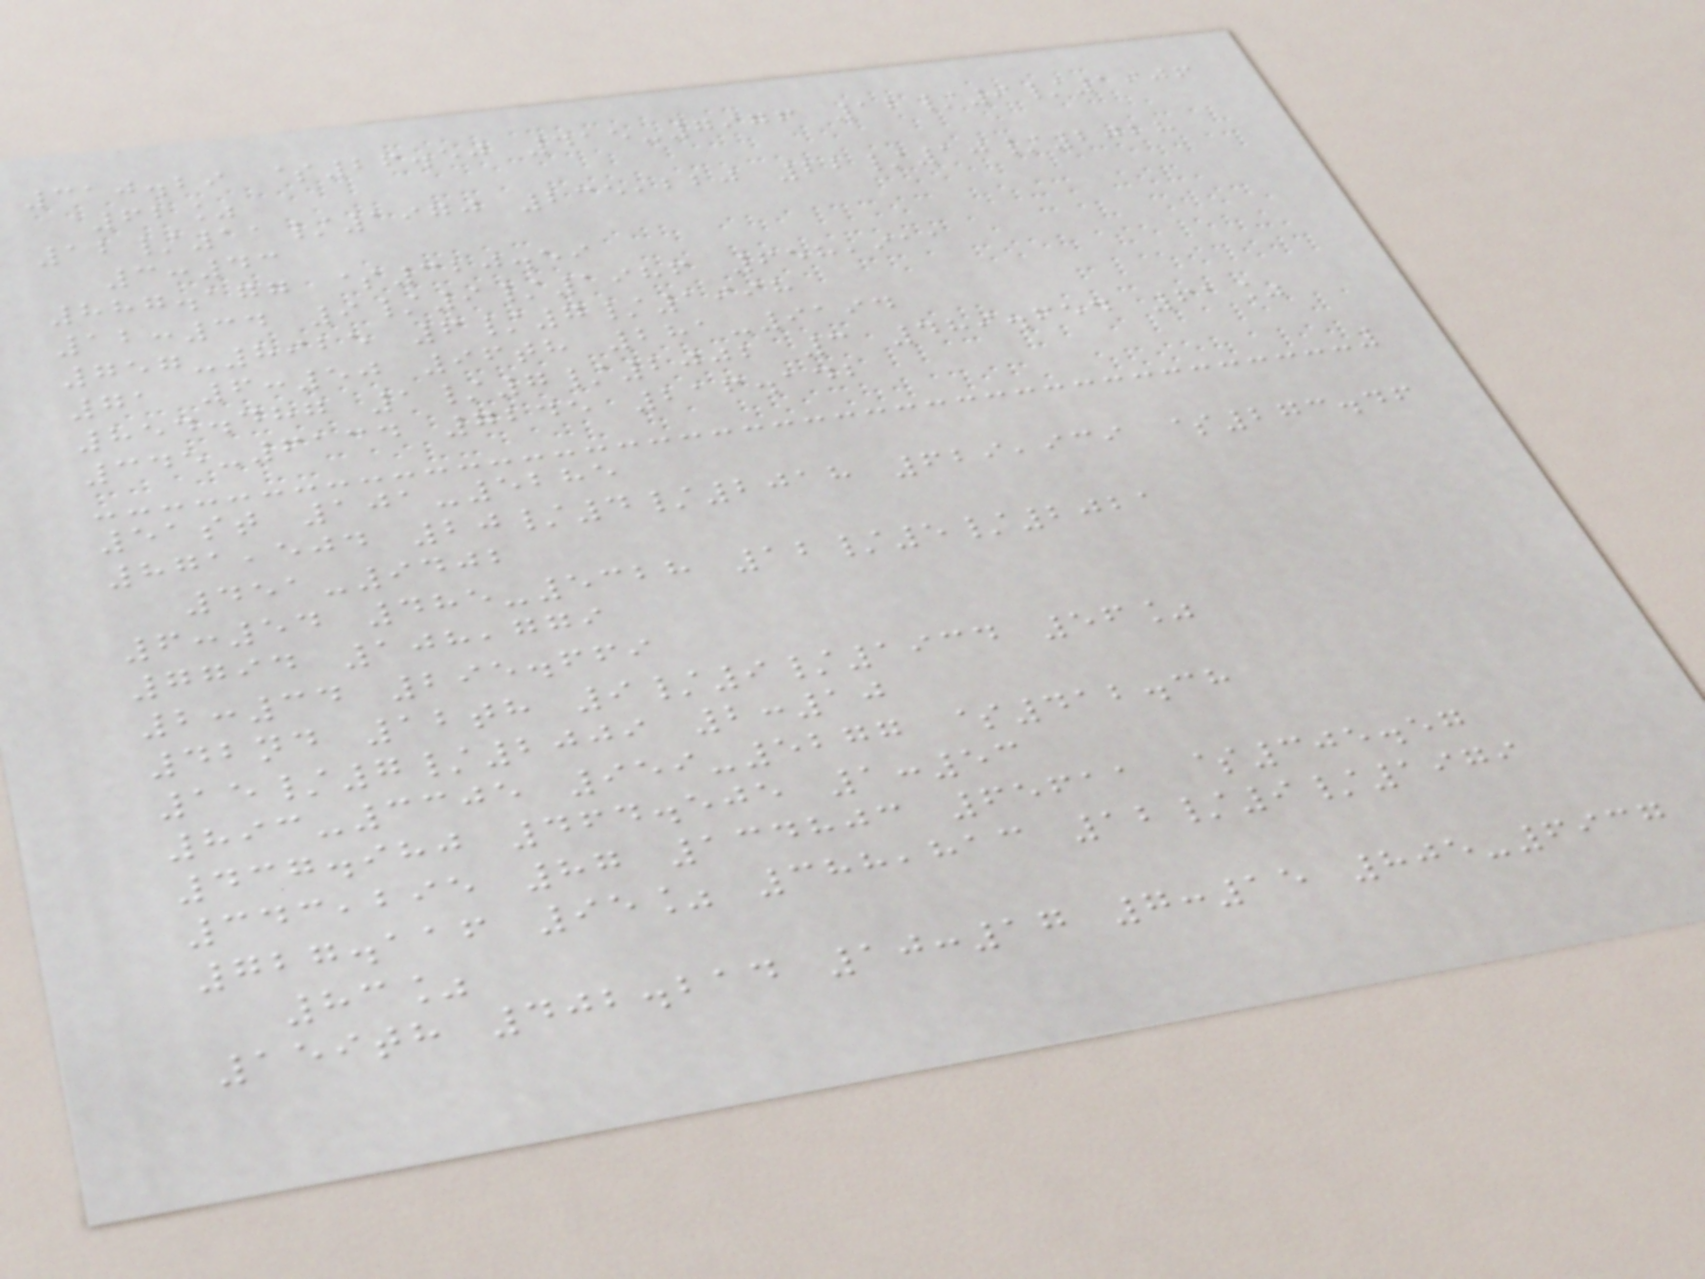310.29 $26.50 415-7976 12/9/1906
62%
12/11/1970 235,220 22/10/2028
3:43
887.177 $320.59
12:34 9/9/1986 658,911
757-8925 6/7/1998
71 6:50 96th 281-9194
854.487 1/7/2002 3 489.654 61%
345-6134 7245 216.142
51st 101-5285
871,504 20/4/2018 629,939 $273.46
451-9402
6:54 485-5328 12/5/2021
7794 108,779
2:34 295.669
42nd 12th 9/9/1934 56%
15/7/2009 2:10
893-3305 959-5277 $412.38
437.980 464.505 1:53
343,295 87 134803 65611 $305.57
727.116 95% 388,813 12/9/1979
83%
159th 402.214 10:17 7:15 805-6937
